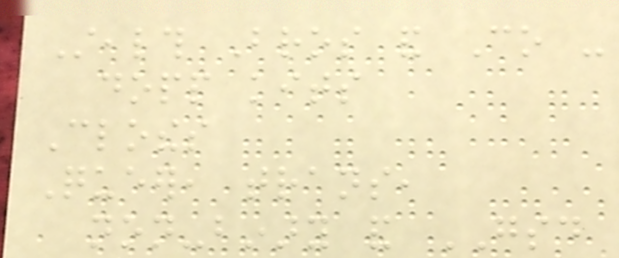Stealth Bros and Co -
dopp kits
Clothes
Queer, trans,
non-binary and GSD
